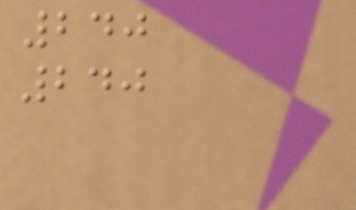240
240
